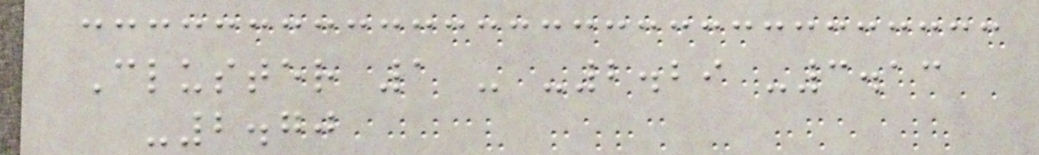Cluster 1 - -2.29 -3.13
-2.70
